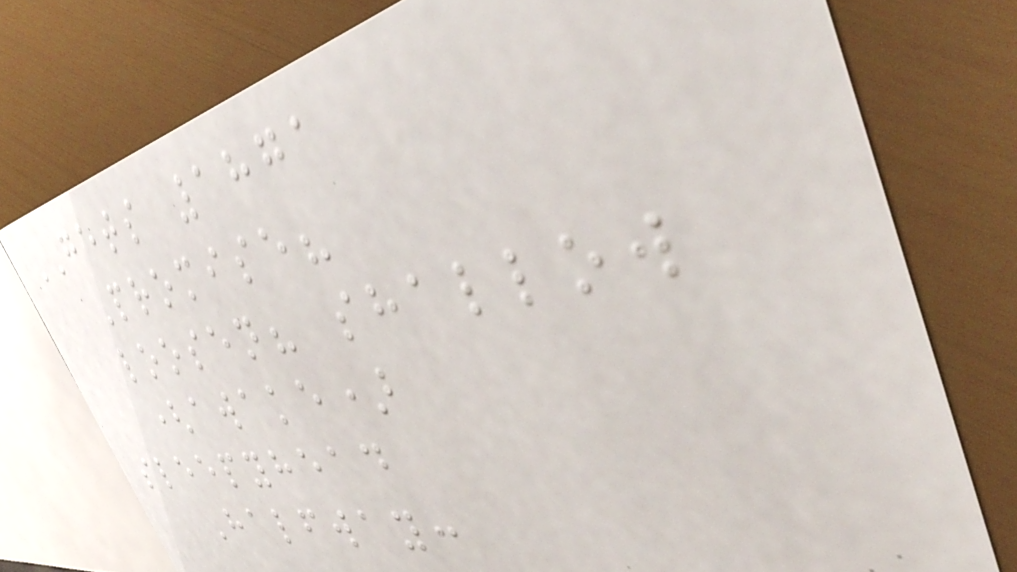GETS 1871
Promise?
loosen? shallow
(awake)
sleepyhead
Halfway:
